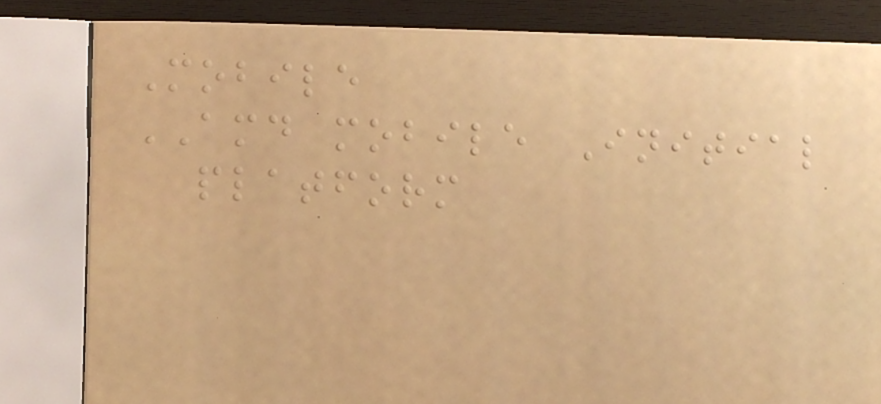Mobile
AMD mobile Initial
platform
